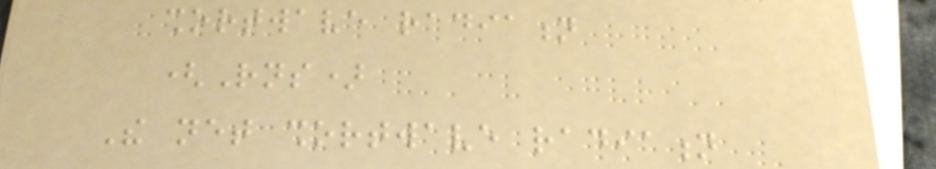shortwave radiation
(Rns)
The net shortwave radiation
